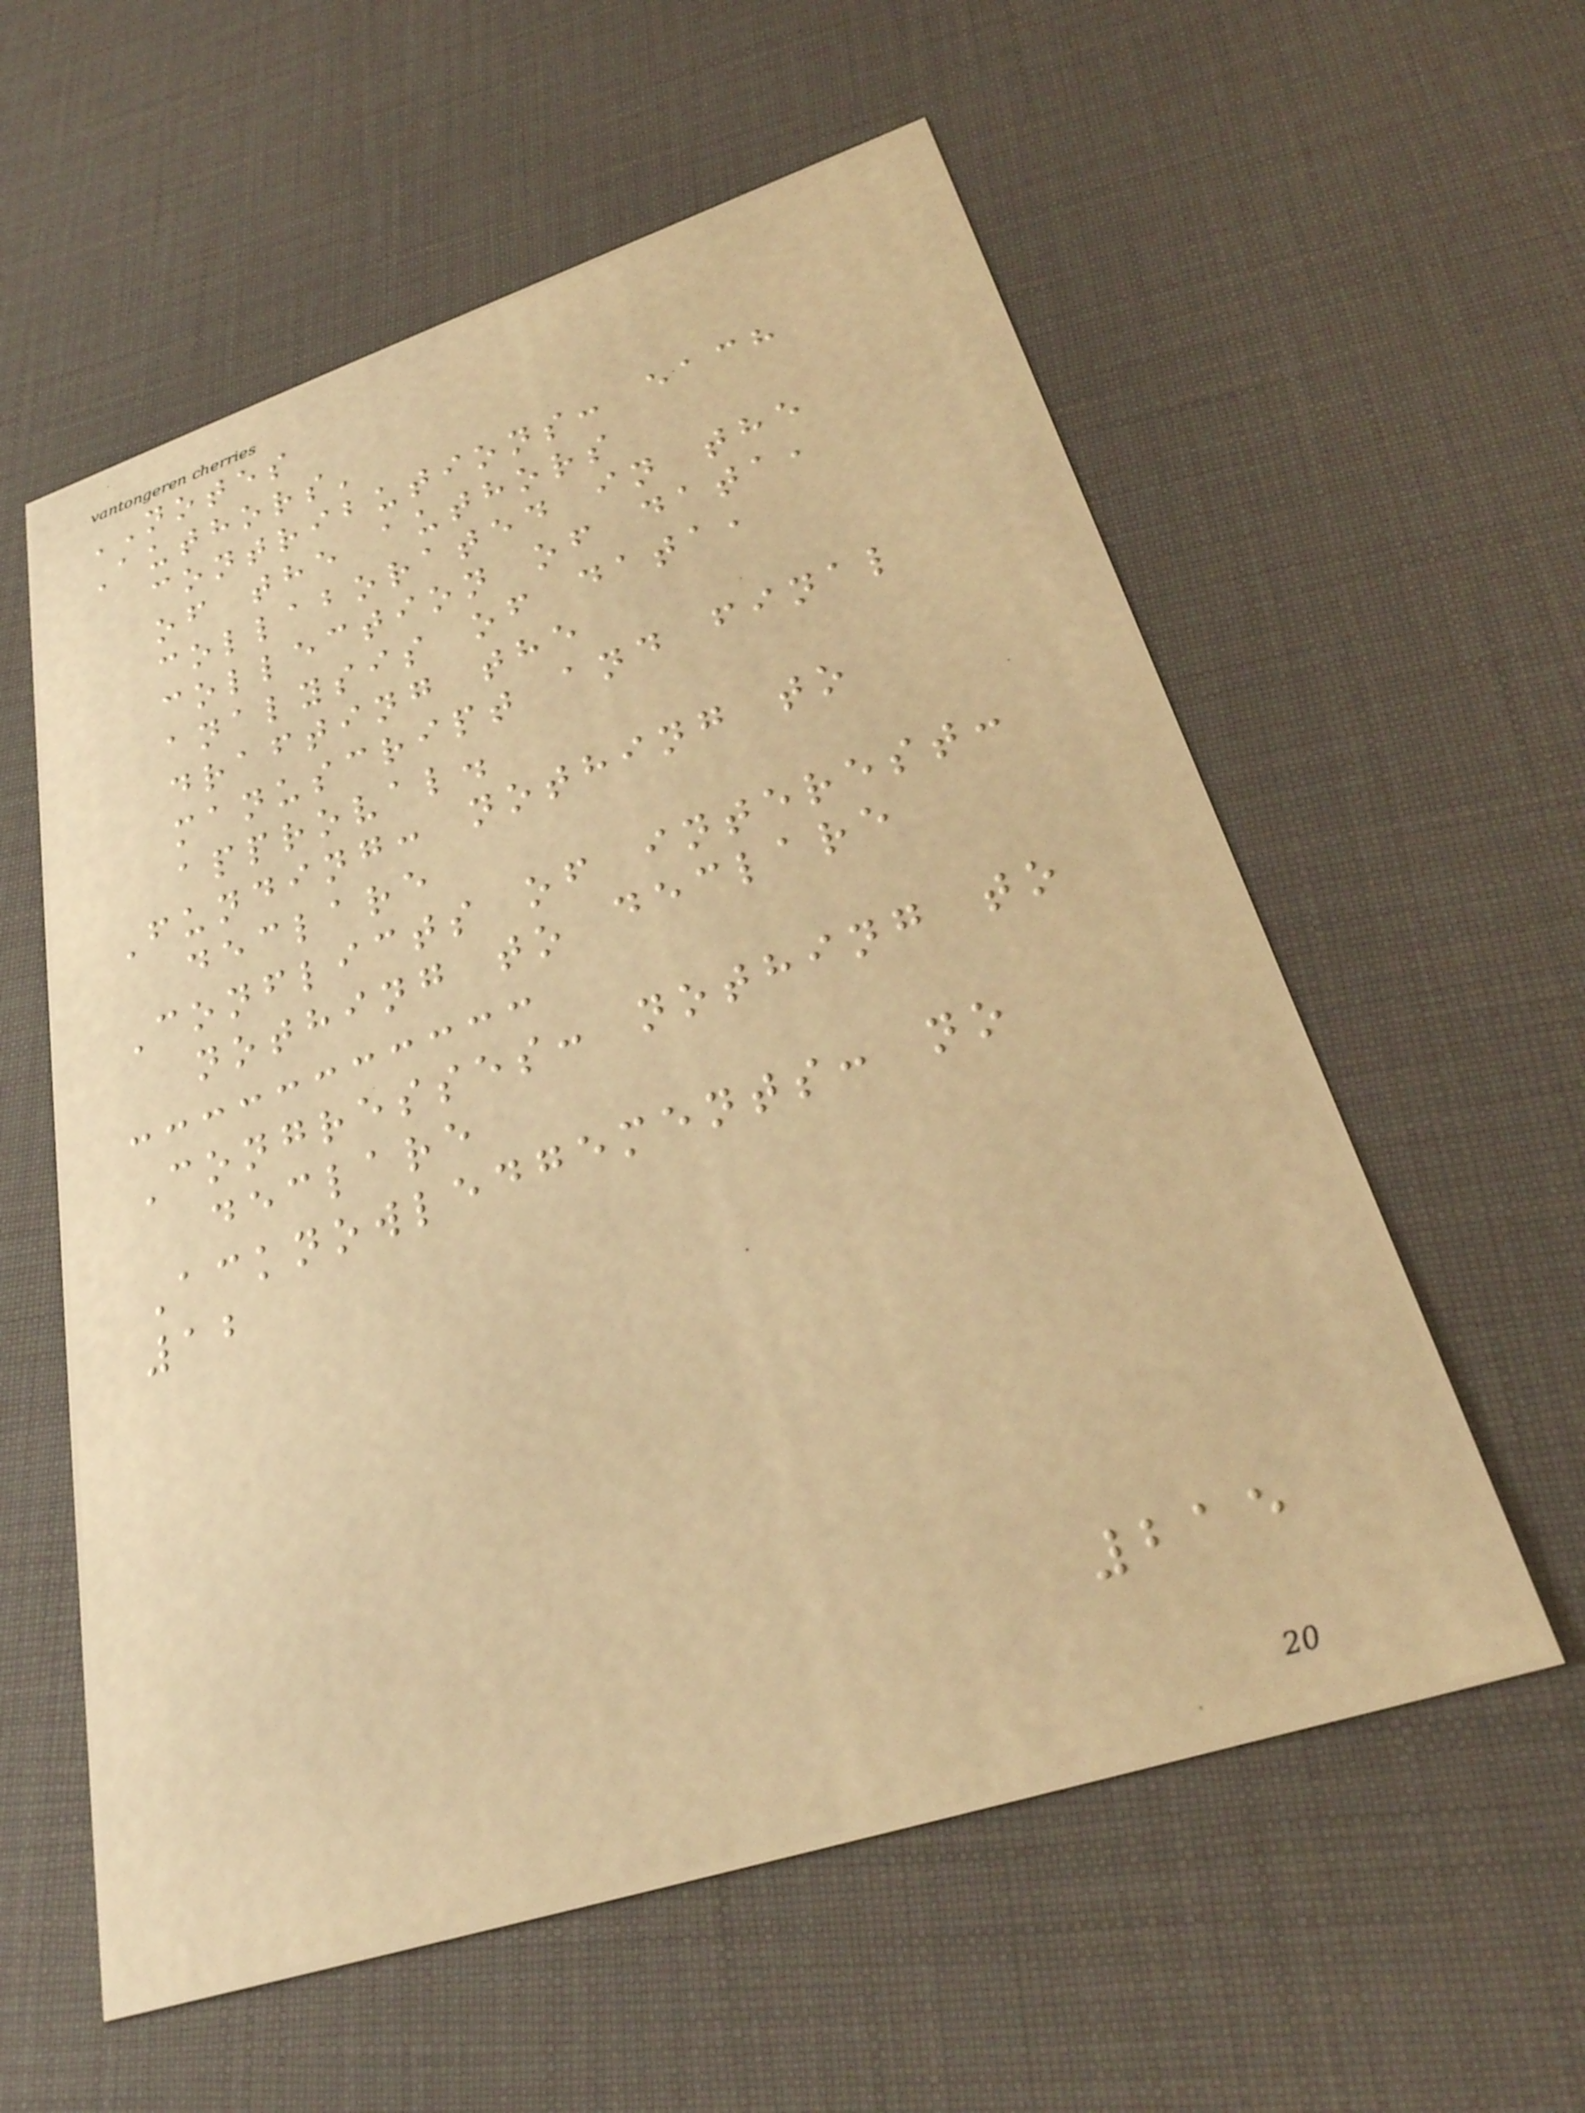NOTES
Authors'
contributions: each
of the authors
collaborated in the
collection of data,
analysis of data,
drafting the
manuscript and final
approval.
Funding: nothing to
declare
Conflicts of interest:
nothing to declare
Congresses: nothing to
declare
Acknowledgements: no
12
215
